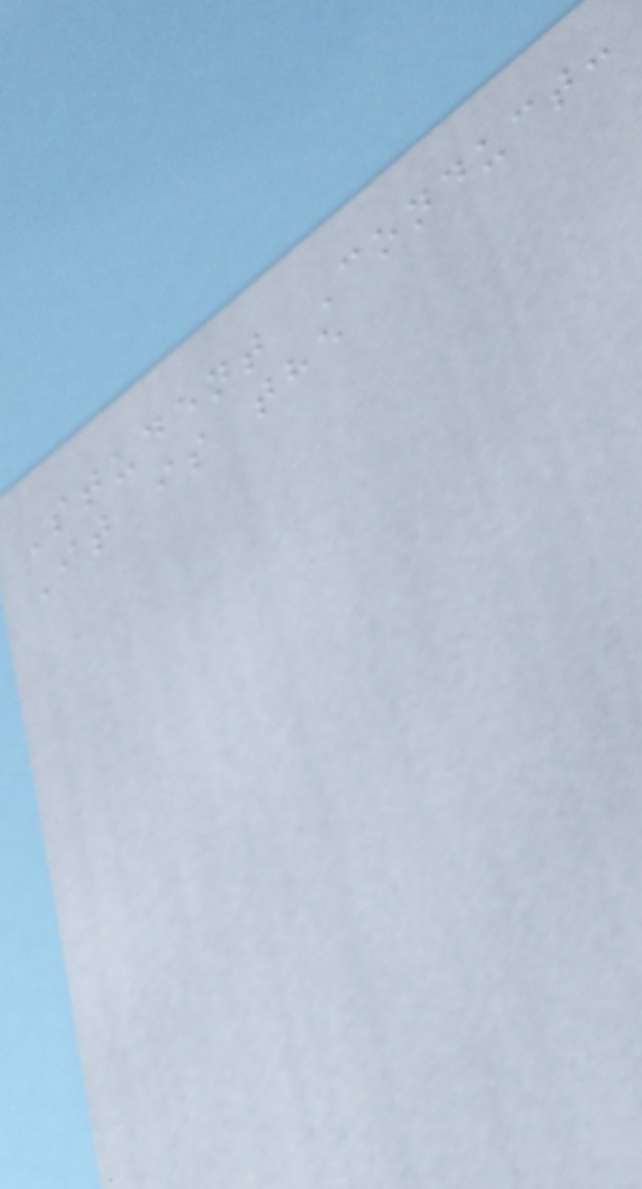Student Conduct:
It is the
